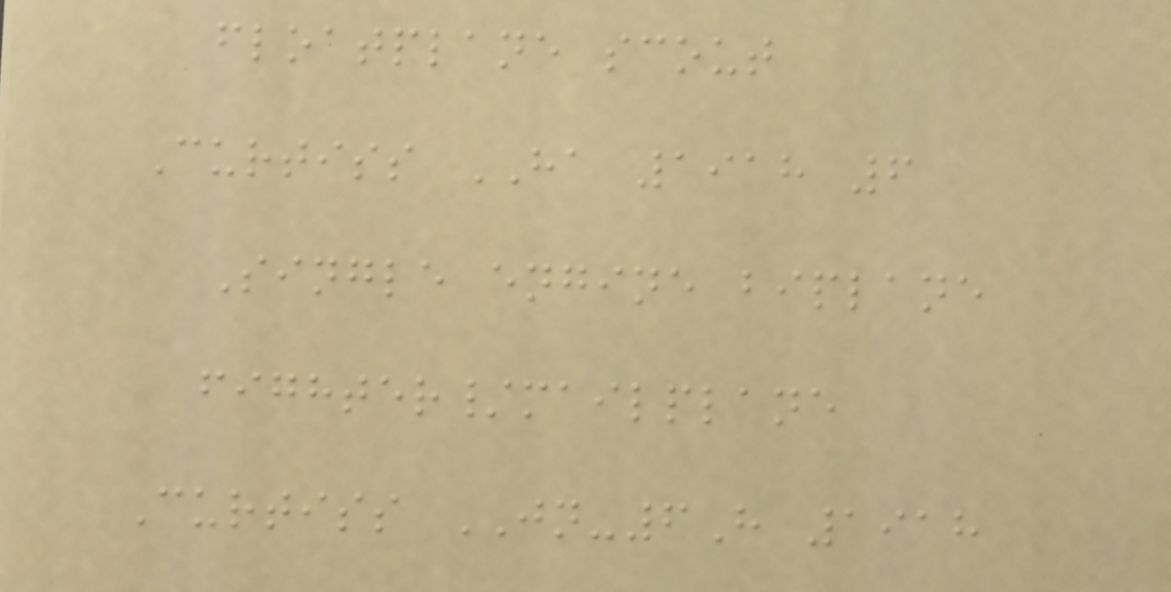floatplane scout
Curtiss HA 1918 6
Single engine biplane
fighter/mailplane
Curtiss JN-6H 1918
